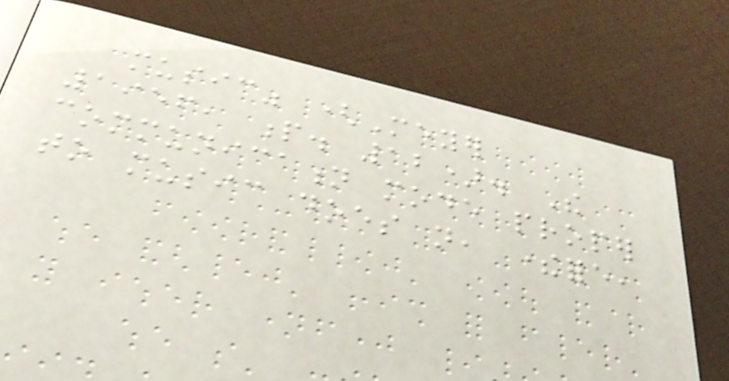music" (Meyer
1956, p. 12). The
communication mode proper
to music does not, therefore,
